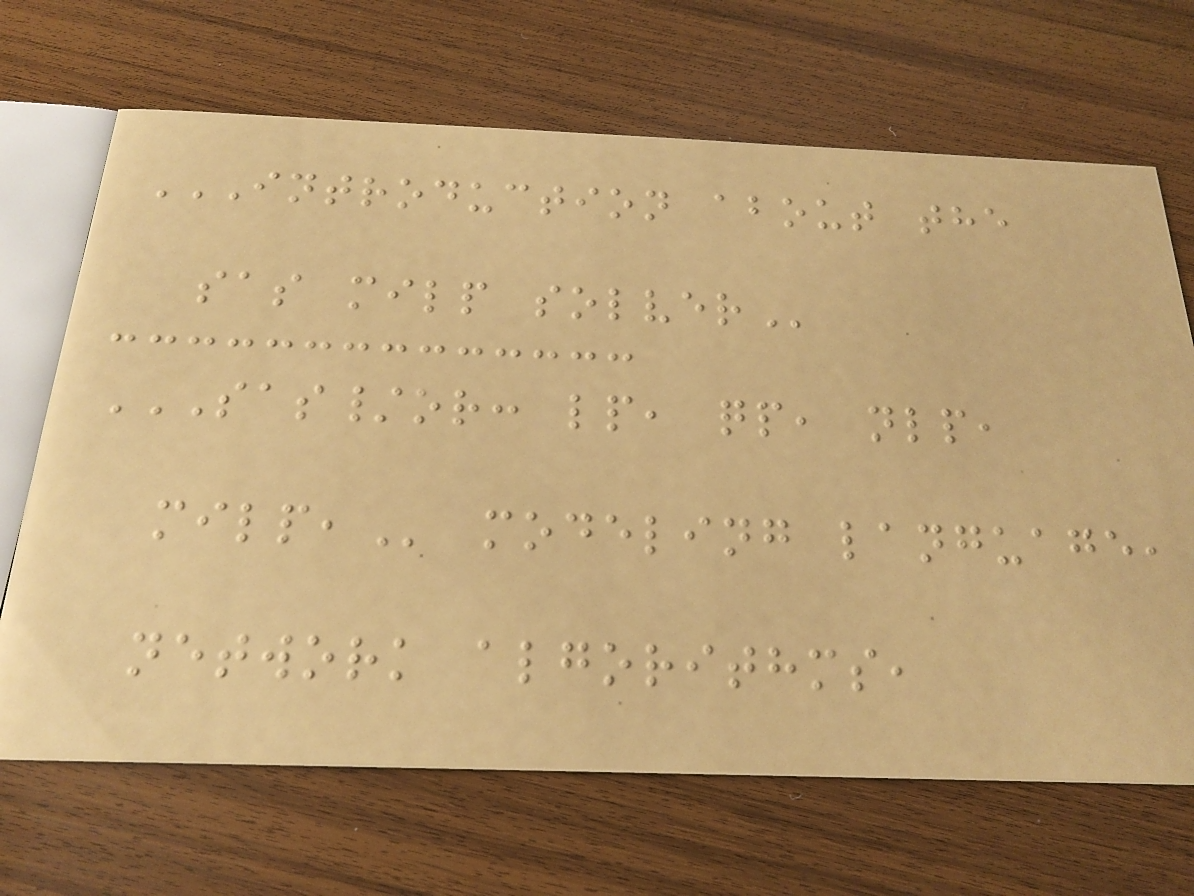INTRODUCTION ABOUT THE
SAS MILP SOLVER
SAS/OR: LP, QP, NLP,
MILP, modeling language,
network algorithms,
